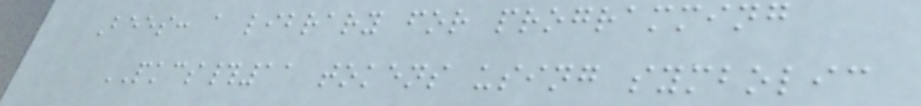Bees: a library for programming
PKCS#11 tokens using symbolic
